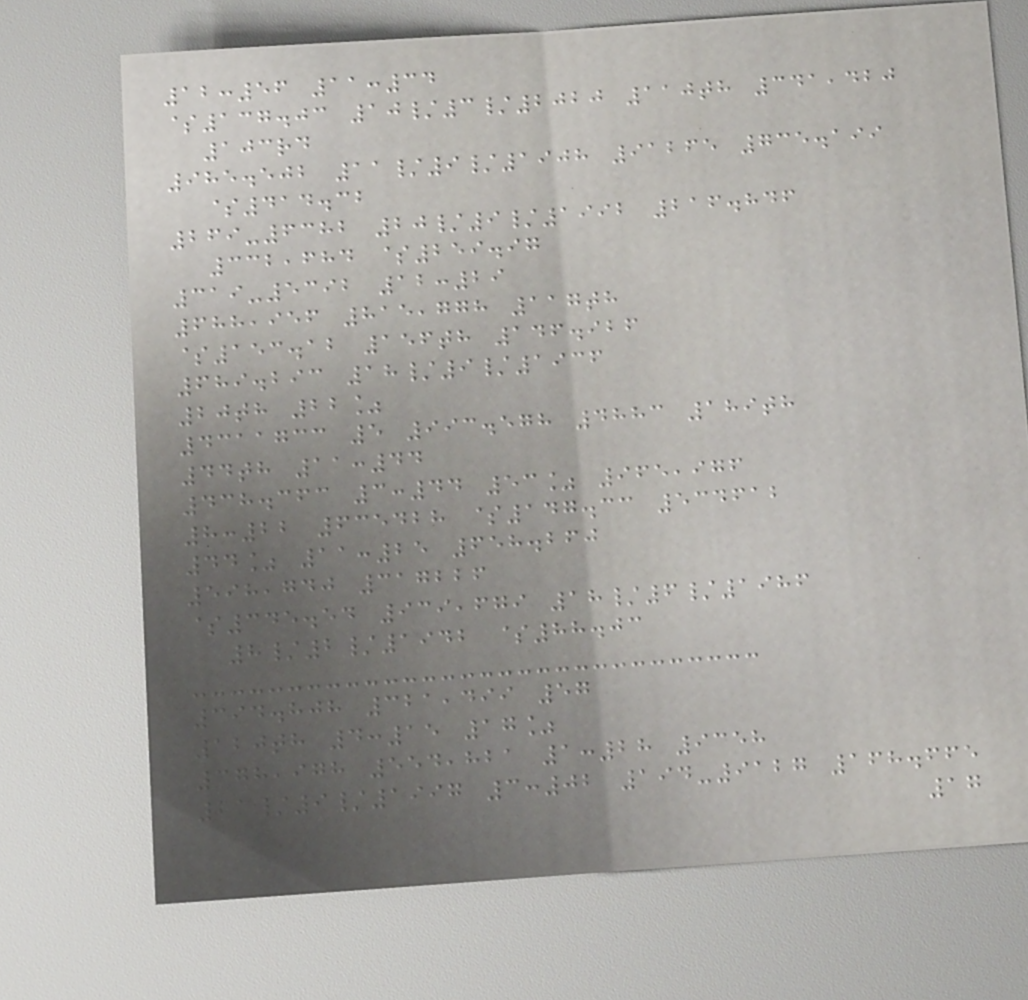12:56 11:34
$137.03 10/3/2020 110th 341,420
103rd
985.502 11/9/1908 91265 735.199
$414.32
269-6382 20/9/1992 216.846
332,684 $259.97
319-5392 12:29
688,956 815,778 117th
$153.12 156th 146.926
689.293 18/9/1936
20th 22%
4311733 5 993.578 4883 189th
44th 11:44
438.363 3:44 53% 965,976
8:22 635428 $147.33 534612
44% 11:25 658.260
598,740 317226
$345.54 939,679 18/6/1986
8/2/1942 $88.03
394.808 321,499 57
120th 4:15 17%
378,978 554,821 1:28 9358
21/9/1997 3:02 194-9127 168.665
17
